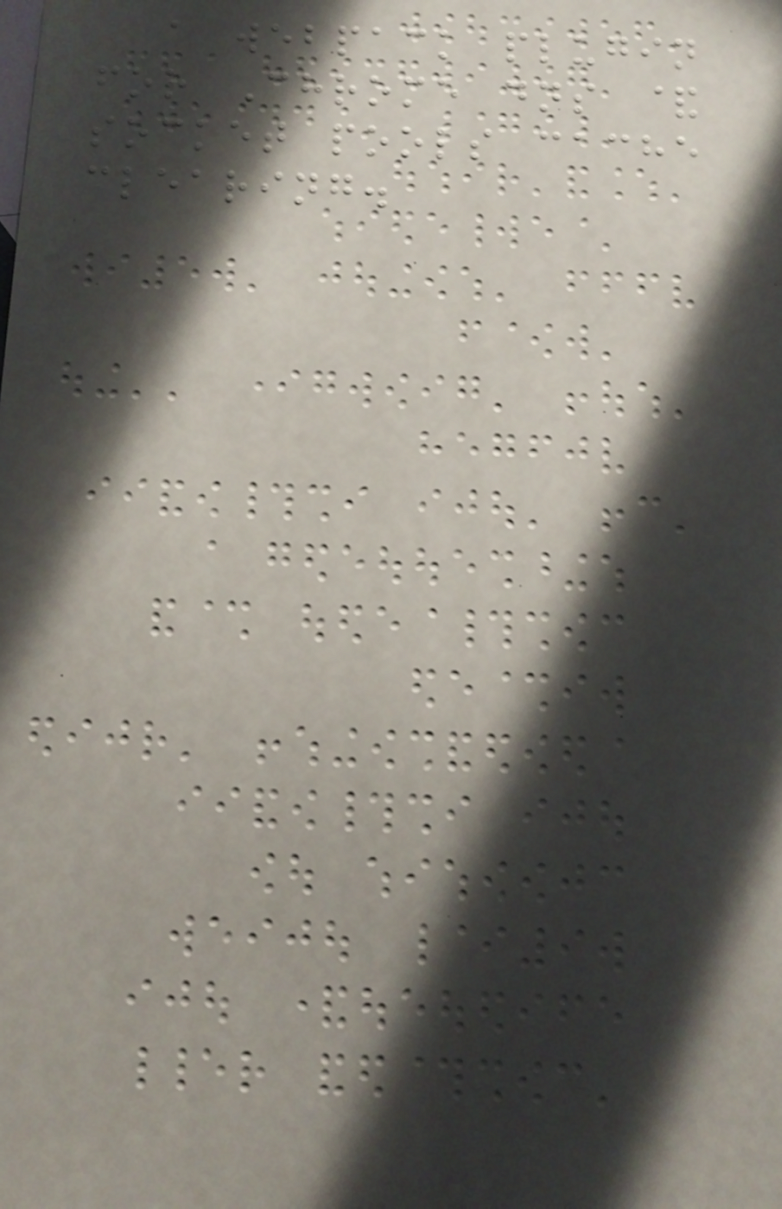a webpack plugin
for Chrome dns &
socket pools cache
clearing.
